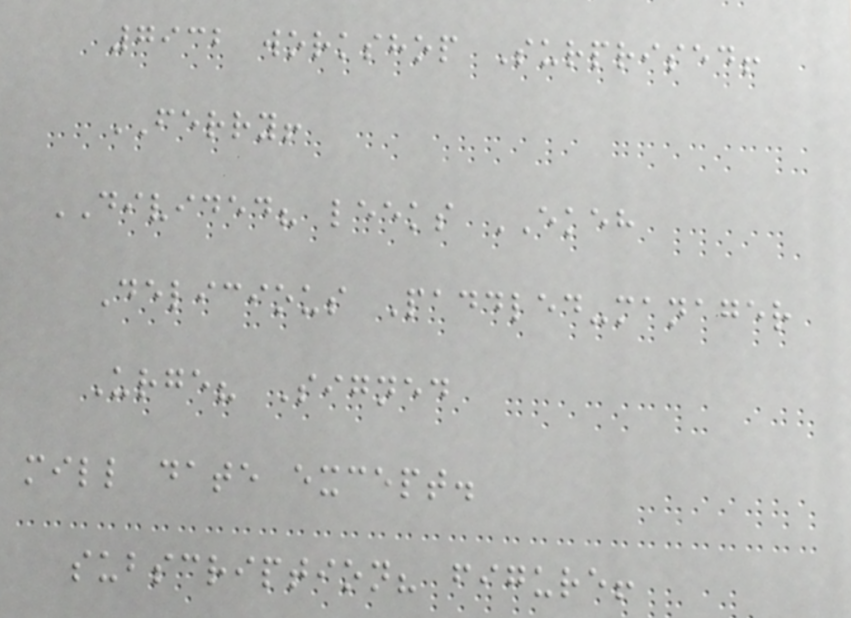7932 workshop Surprised!
FERRY!
DIVIDED? leeks EKEH
Delicious Paddled-manager
Urge? Signed
mill date except.
subscription? figure!
